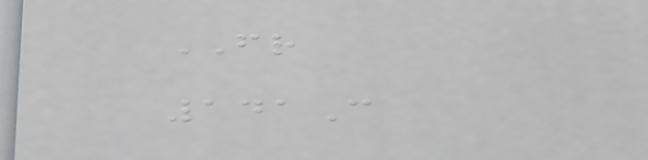FR
141C
